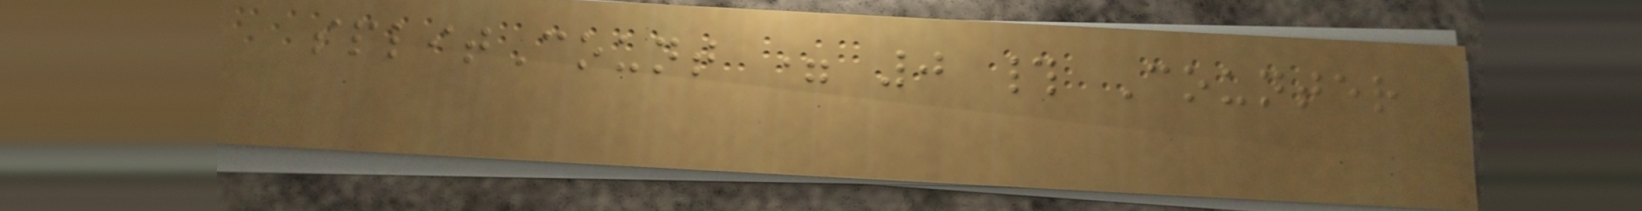splitCount = 0 # Counter
